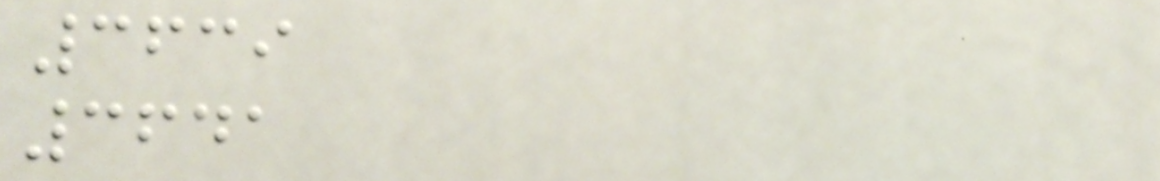3639
3641
